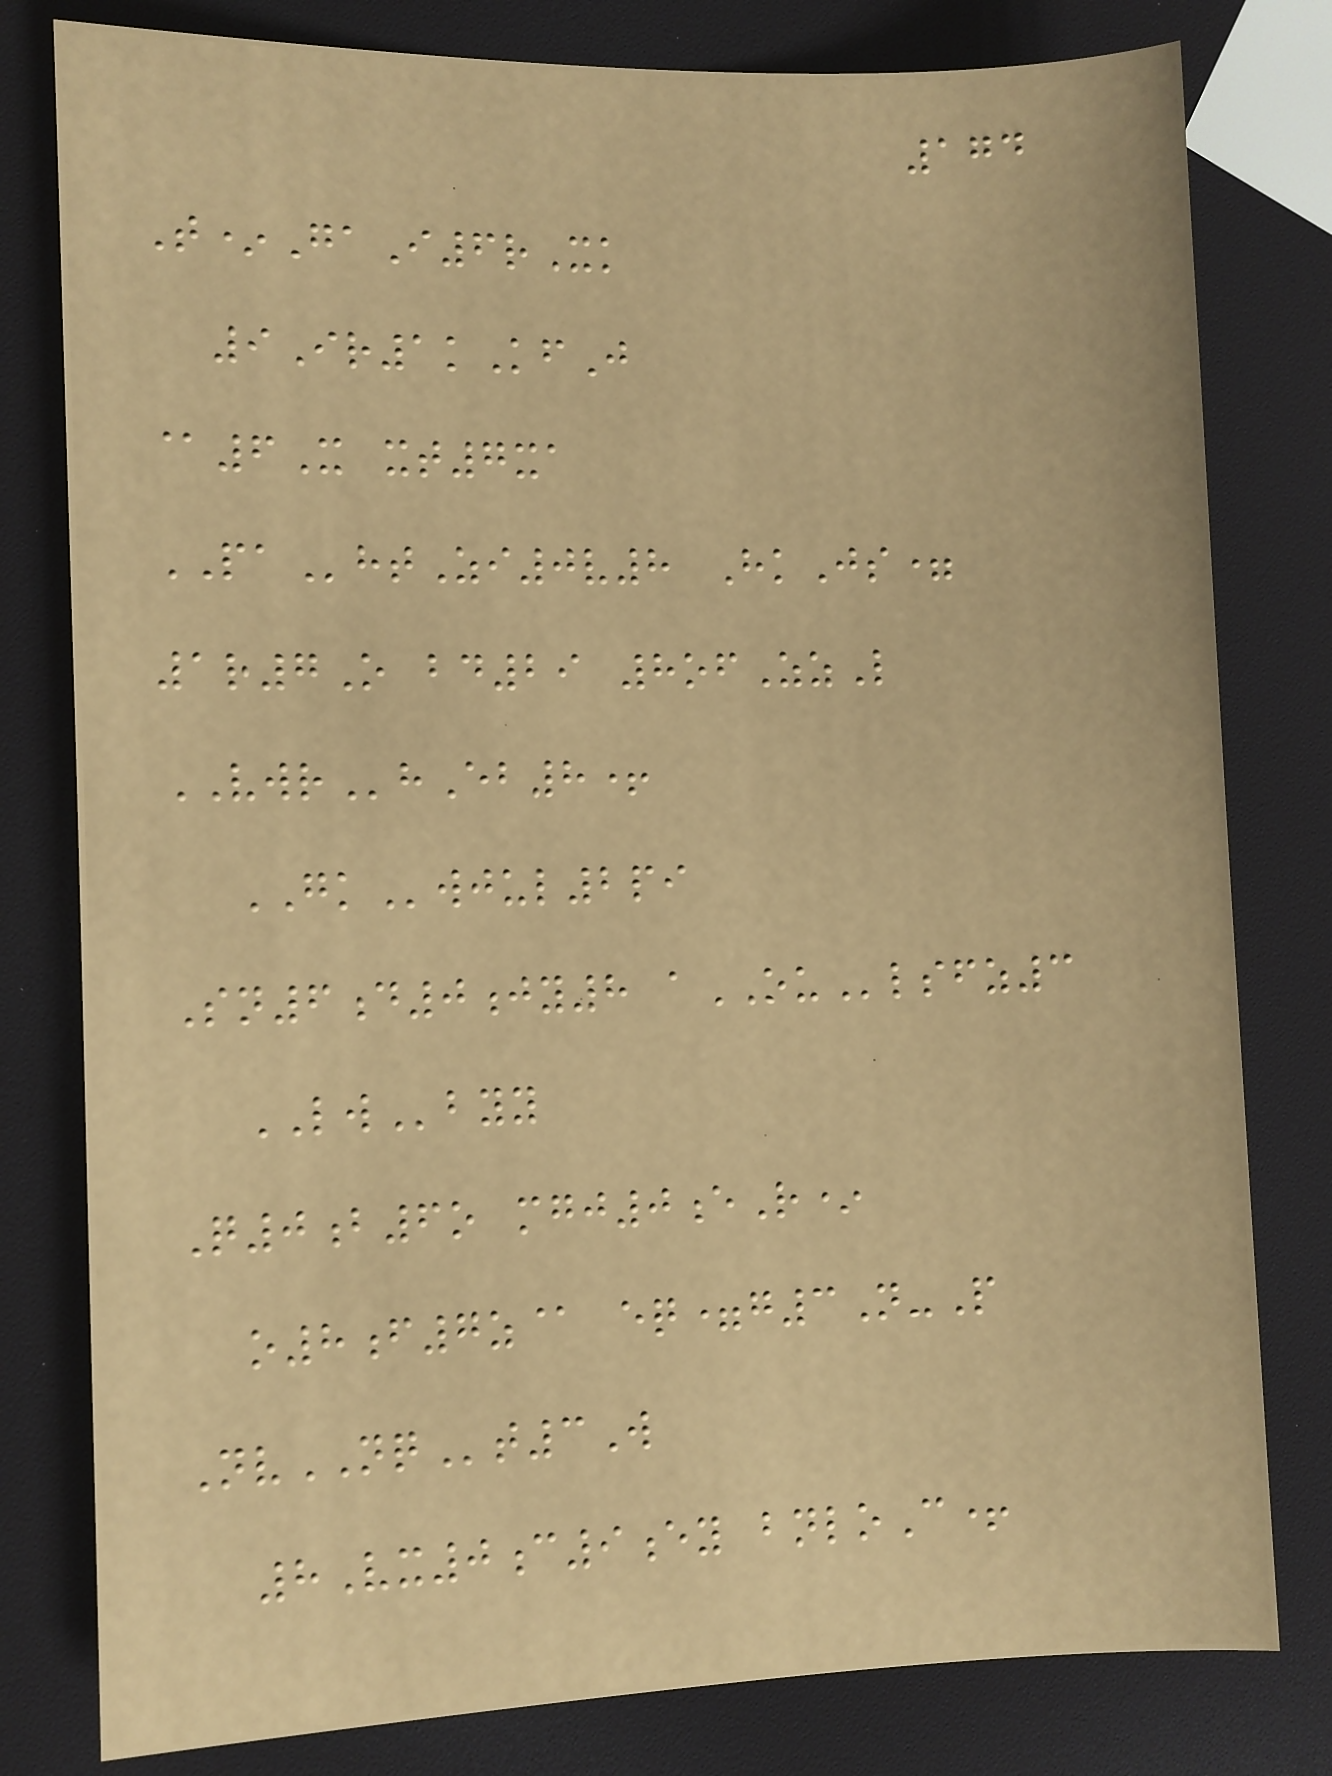174
T*GaI6rXk
9Ir1kKfJ
@6X xt7xa
PAhtZi0v8 HkJs=
1r7O bd29 8ofZzL
VWRhEb8+
GKwjul2pi
Sn6d0jy8 aOUlsfz3
LWbyy
Q0b6o mgj0eR*
o8f7z@ eq=g3N-P
NvNQt3W
8Vx0c9ey bnloC+
